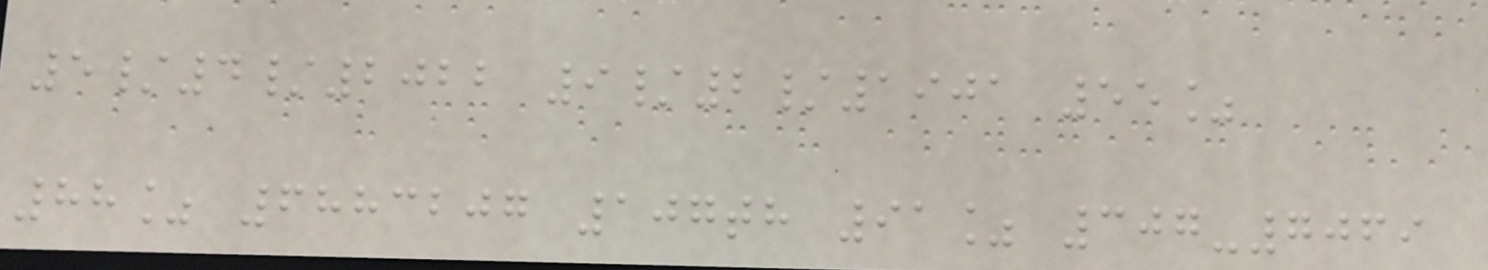5/4/2022 9/2/1901 55%
88% 6883207 107th 91% 307-7069
